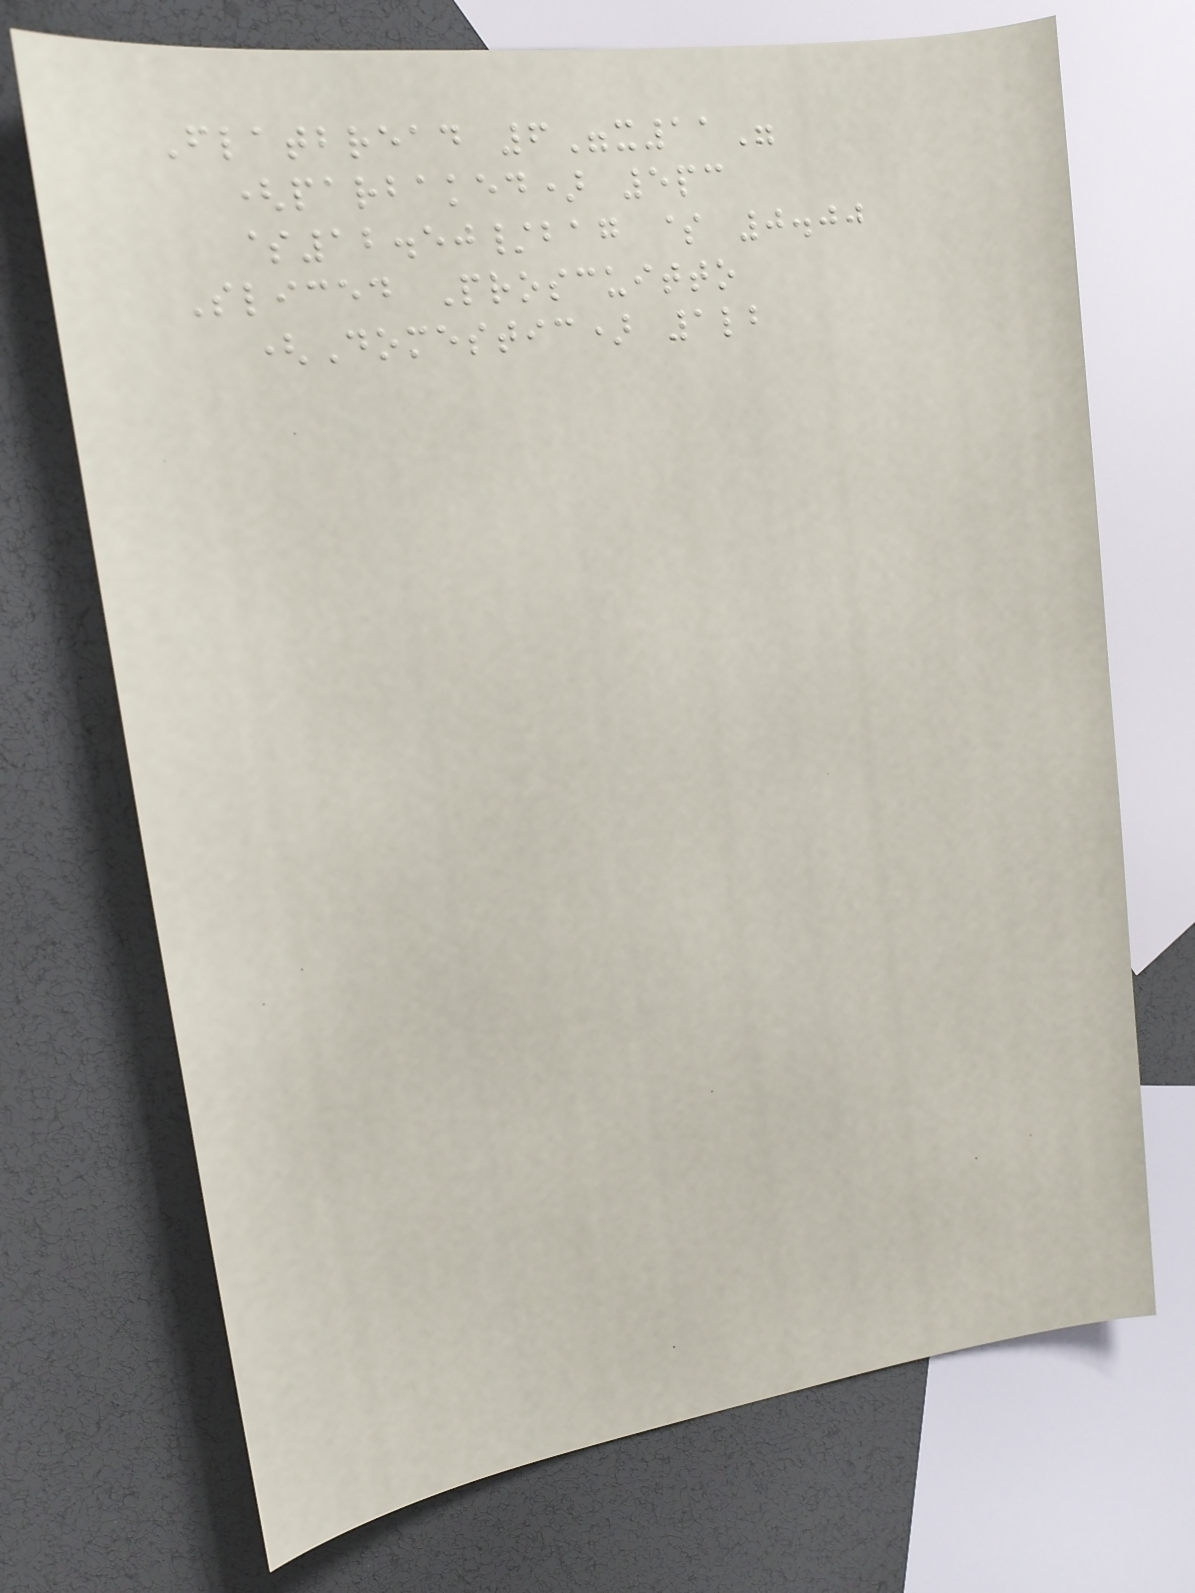Flatbread 6"x11"
(parbaked) 5pc
$12.50/bag $ 0.00
Sliced Proscuitto
(Domestic) 1lb
